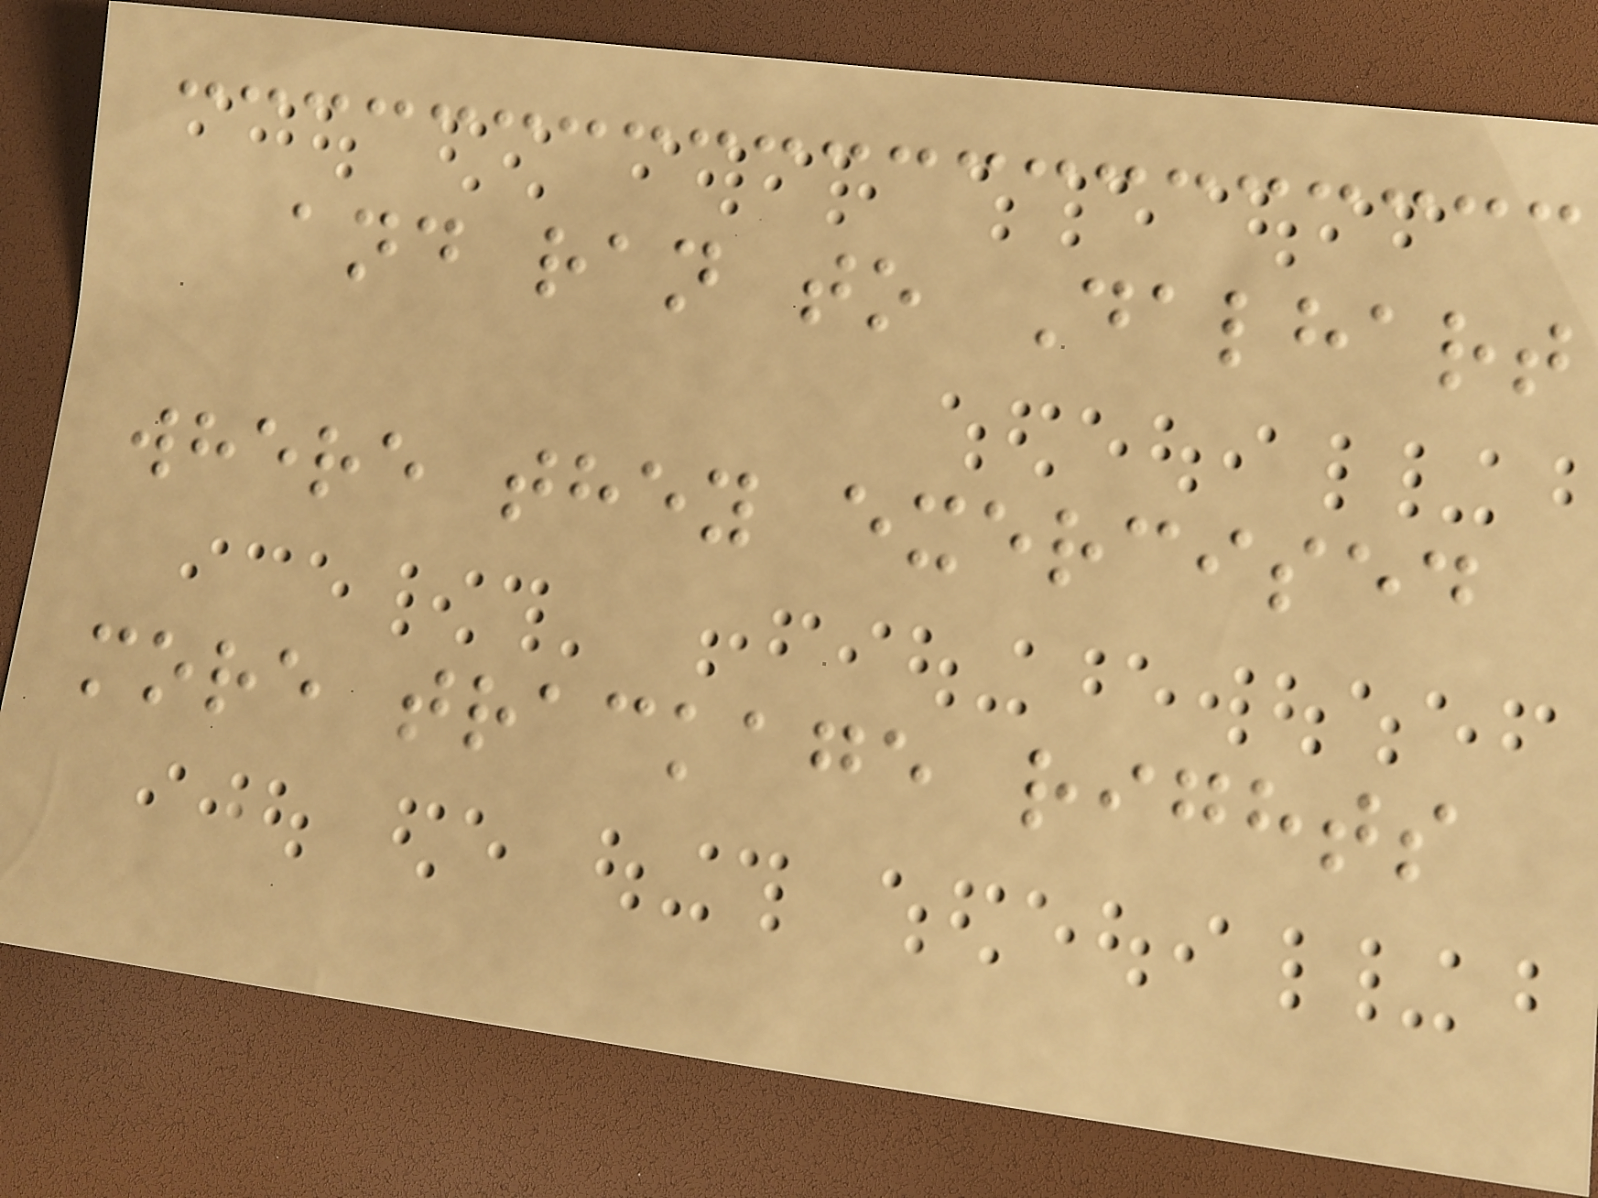and ran to Dalhart
where they exercised
more trackage rights
